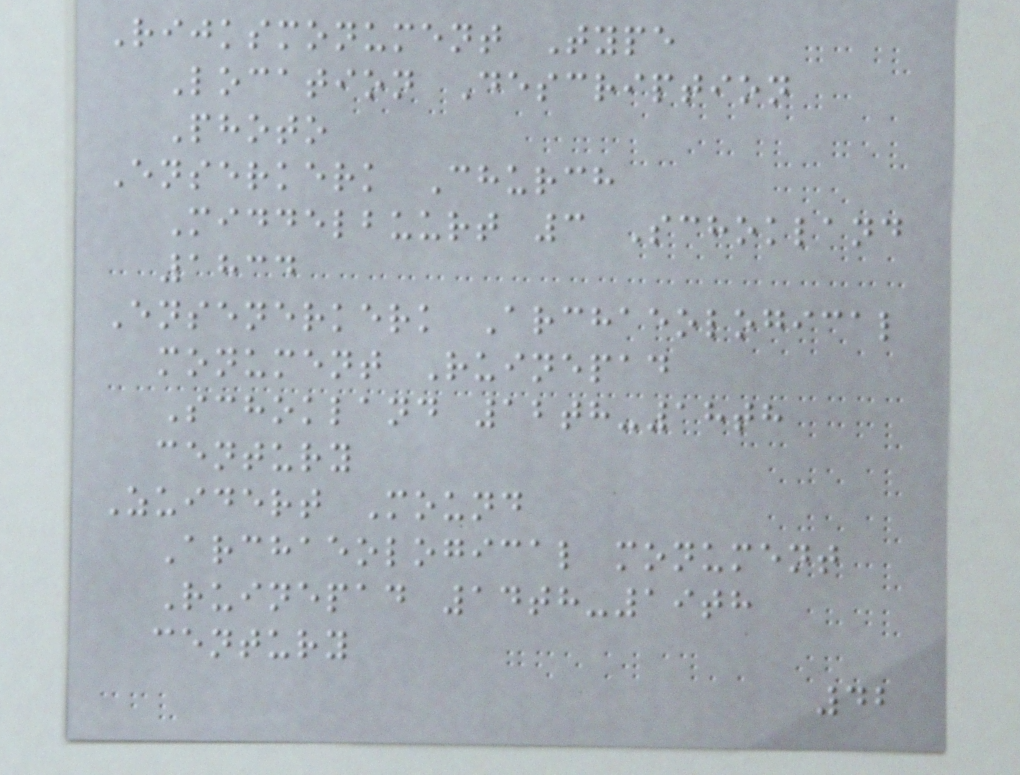Rijksmonument Type
Location Description
Photo
Enserkerk Church
Middelbuurt 3 Schokland
1834
Ensenerkerk Archaeological
monument Ruinepad
Schokland 12th-18th
century
Zuidert Mound
Archaeological monument
Ruinepad 14th-19th
century
42
